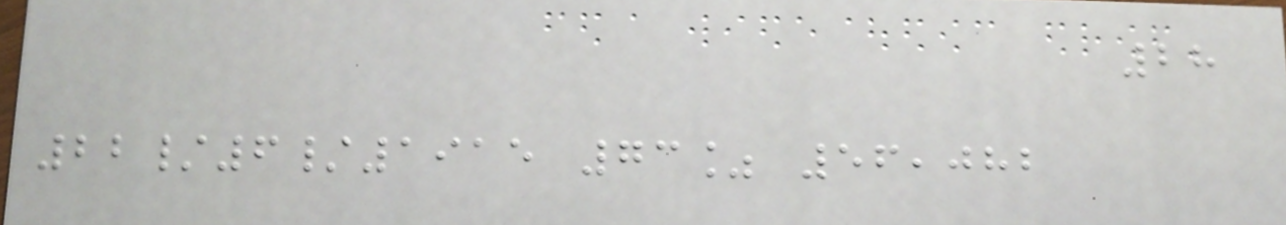28
22/6/1915 73% 56,082
